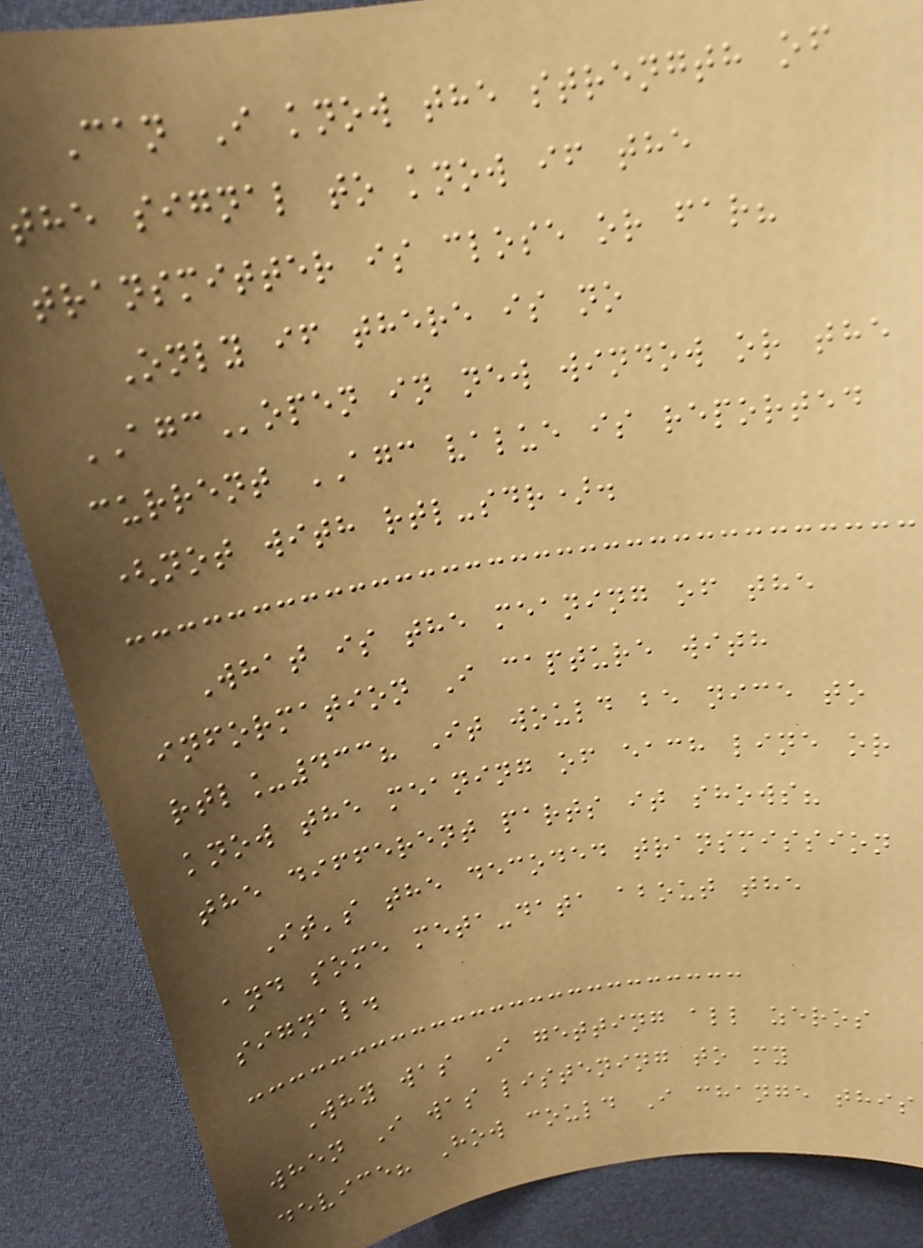Can I know the strength of
the signal to know if the
transmitter is close or far?
Only if there is no
AGCopen in new window or the
current AGC value is reported
(not with rtl-sdr).
What is the meaning of the
information I capture with
rtl_433? It would be nice to
know the meaning of each line or
the different parts it shows?
It's the decoded transmission
and some meta-data about the
signal.
Why was I getting all zeros
when I was listening to my
device? How could I change this
